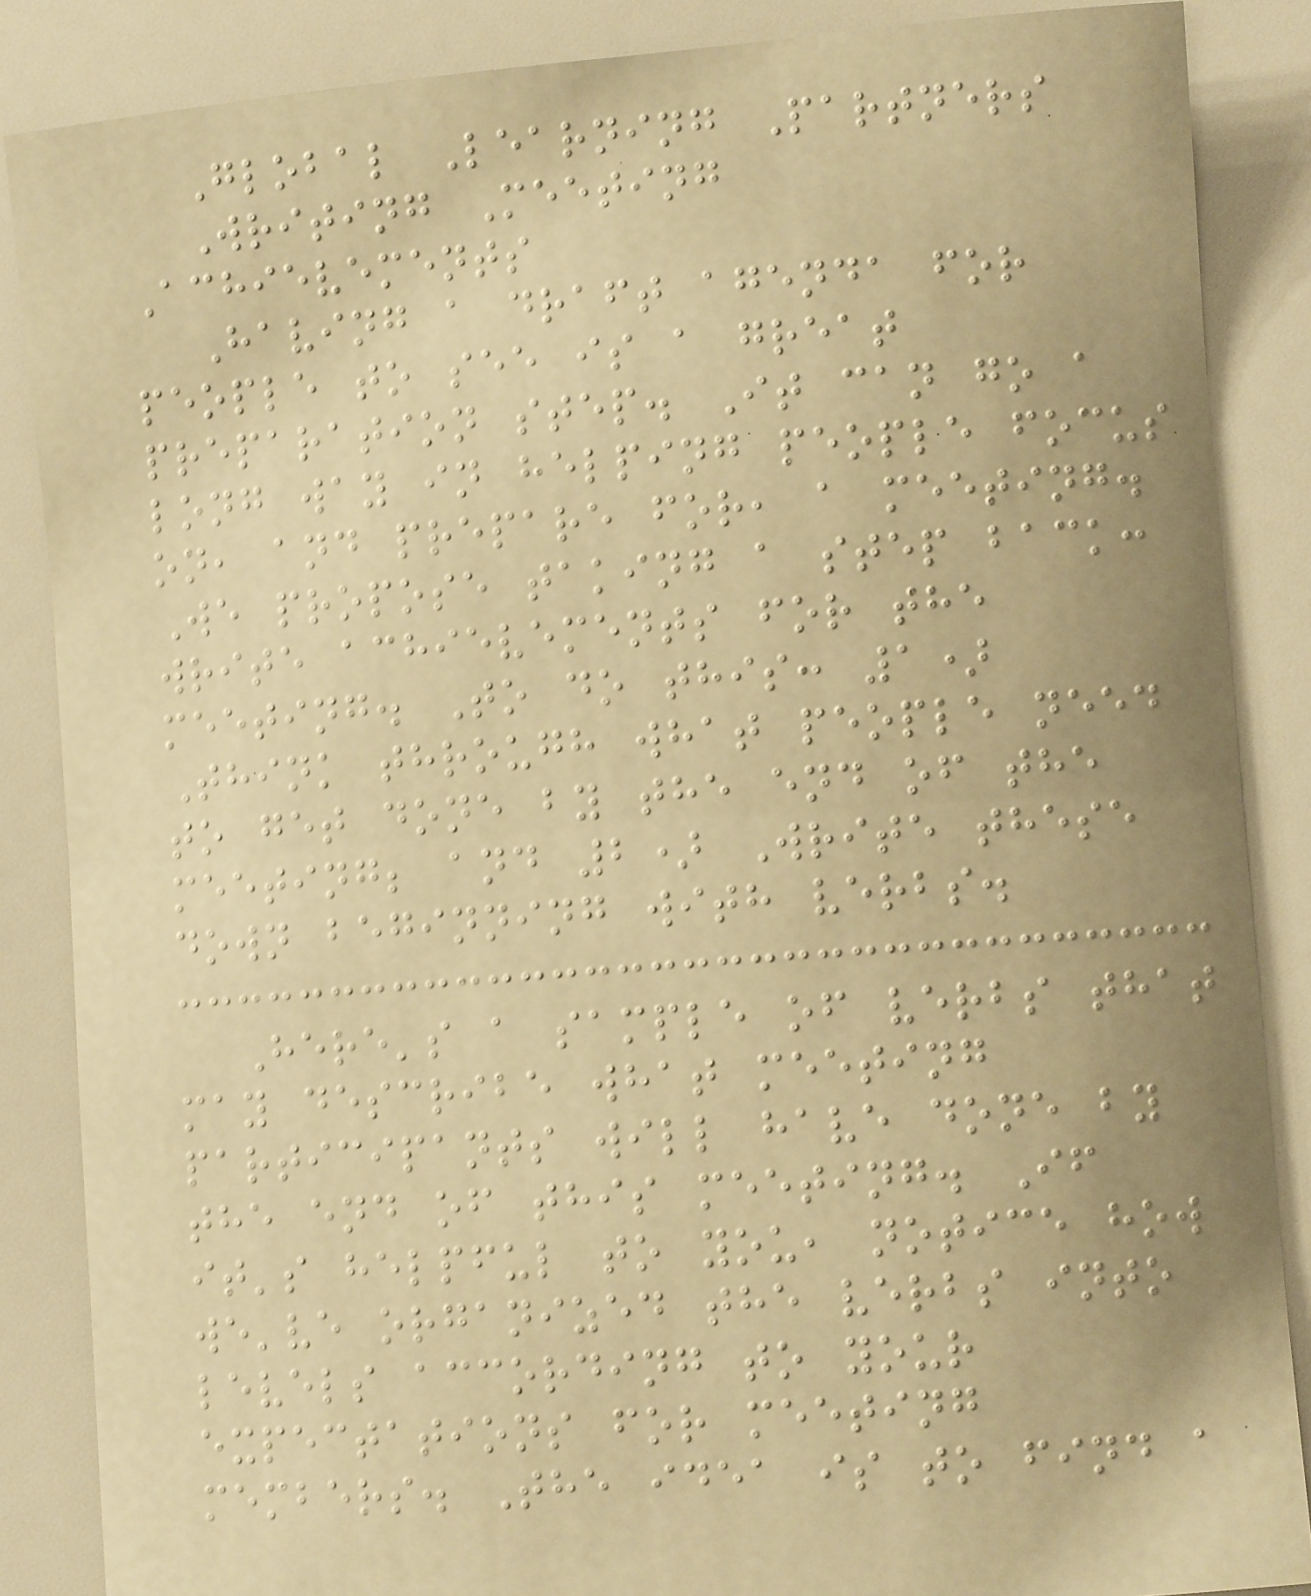Global Learning Partners
Writing Meeting
Achievements
Having a draft agenda for
people to see is a great
preparation step. It can go a
long way in helping people focus
on, and prepare for, a meeting.
We propose taking a step back:
write achievements for the
meeting. To do this: 1)
Think through what people need
to get done by the end of the
meeting; and 2) Write these
down beginning with verbs.
Here's a sample of verbs that
may describe what meeting
participants will have done by
the end of this meeting. If
it's helpful to you, notice how
we've organized the verbs into
levels according to your
expectations for meeting
members. The idea is to find a
